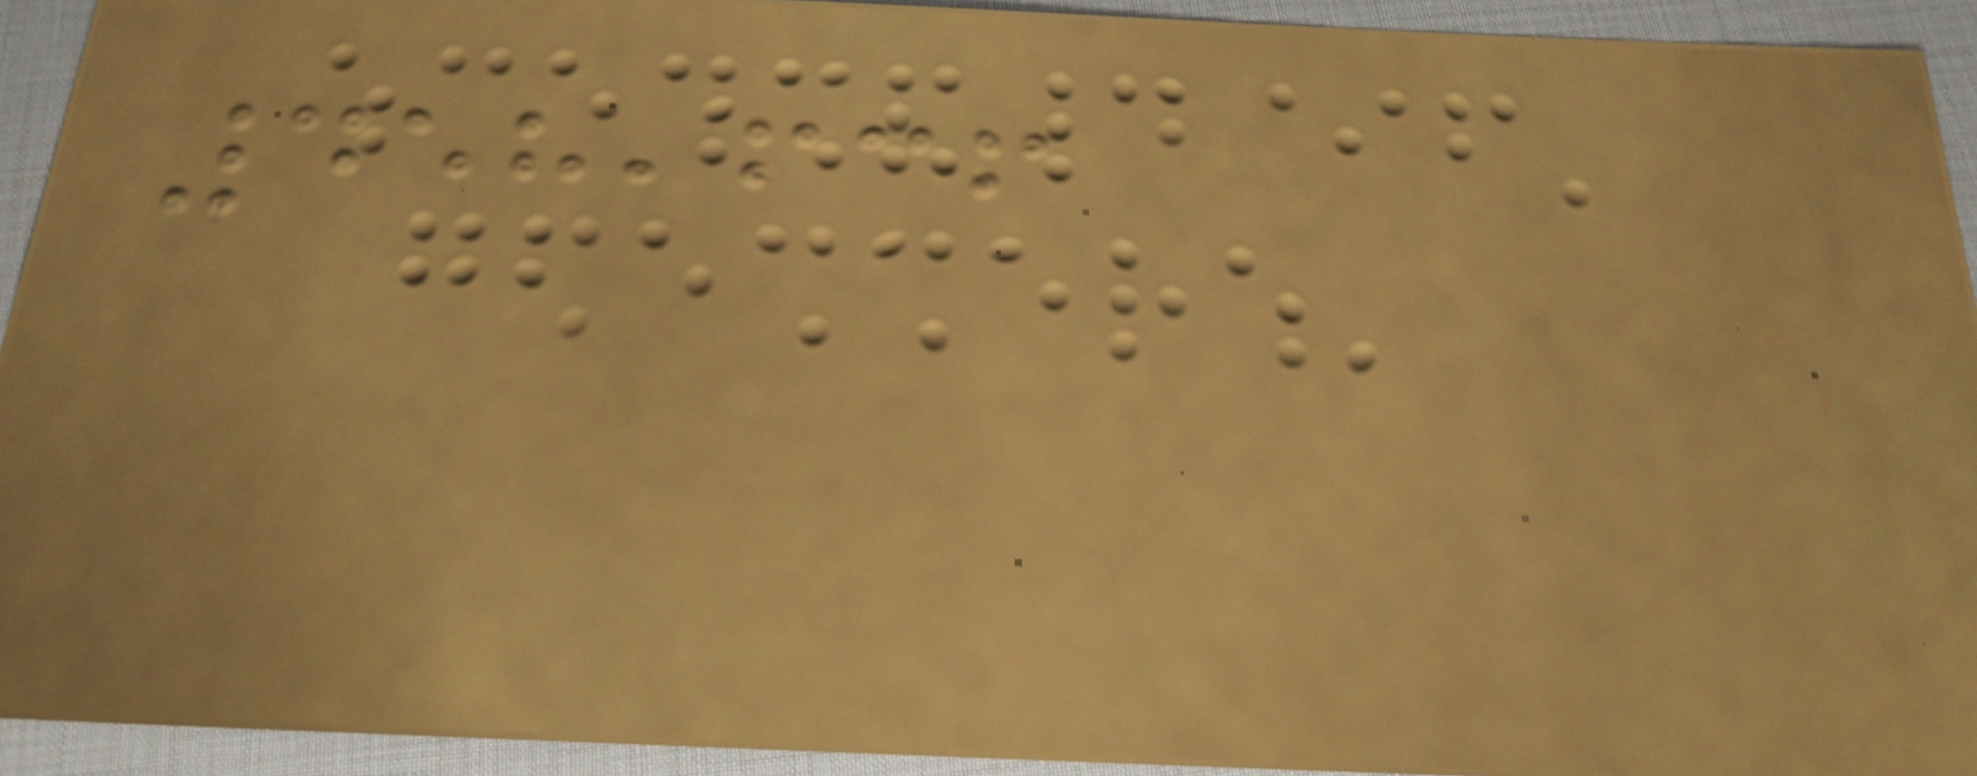458,636
